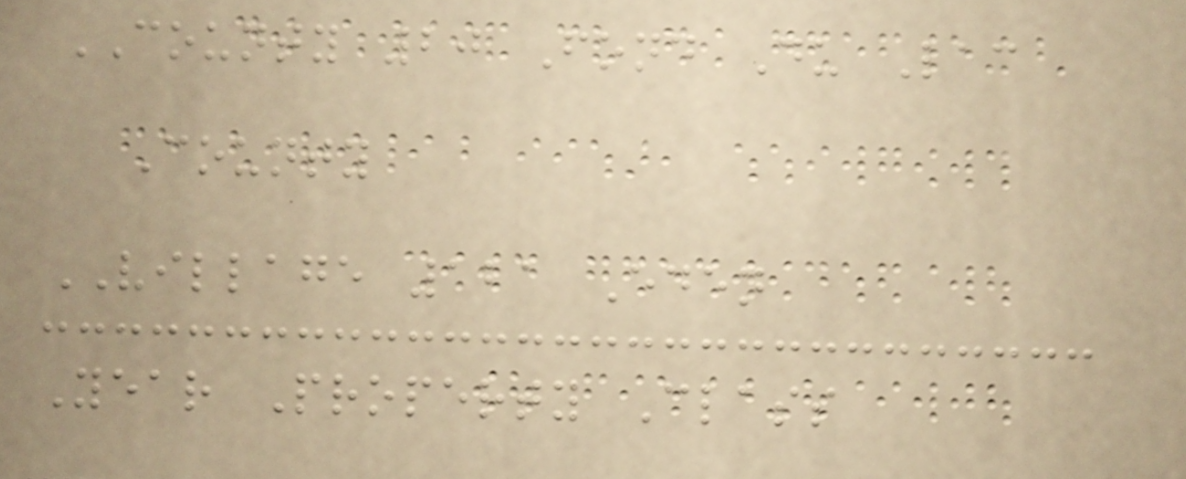COUNTY 20 Fond Du Lac
County
VILLAGE 121 Eden
Year Property Class
